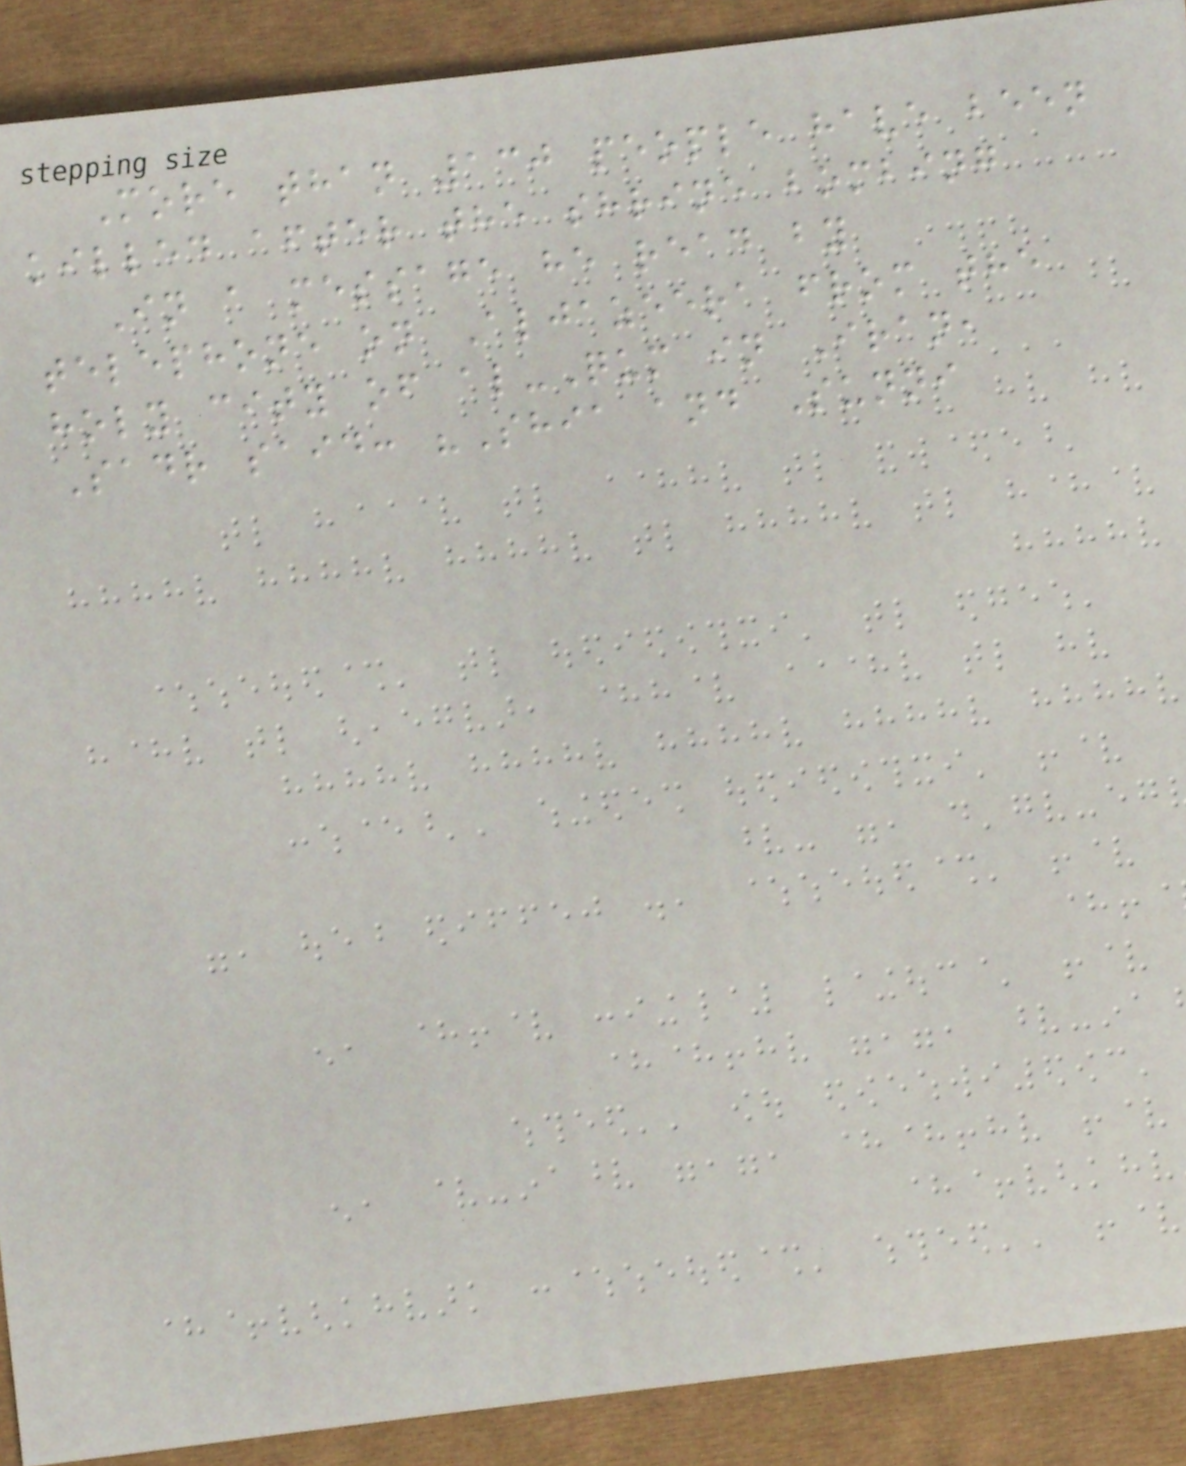More than 130 people have been
killed after the shrine bombing
In a message he read by
telephone on Aljazeera from the
holy city of al-Qum in Iran,
Sadr said: "Shia and Sunni
